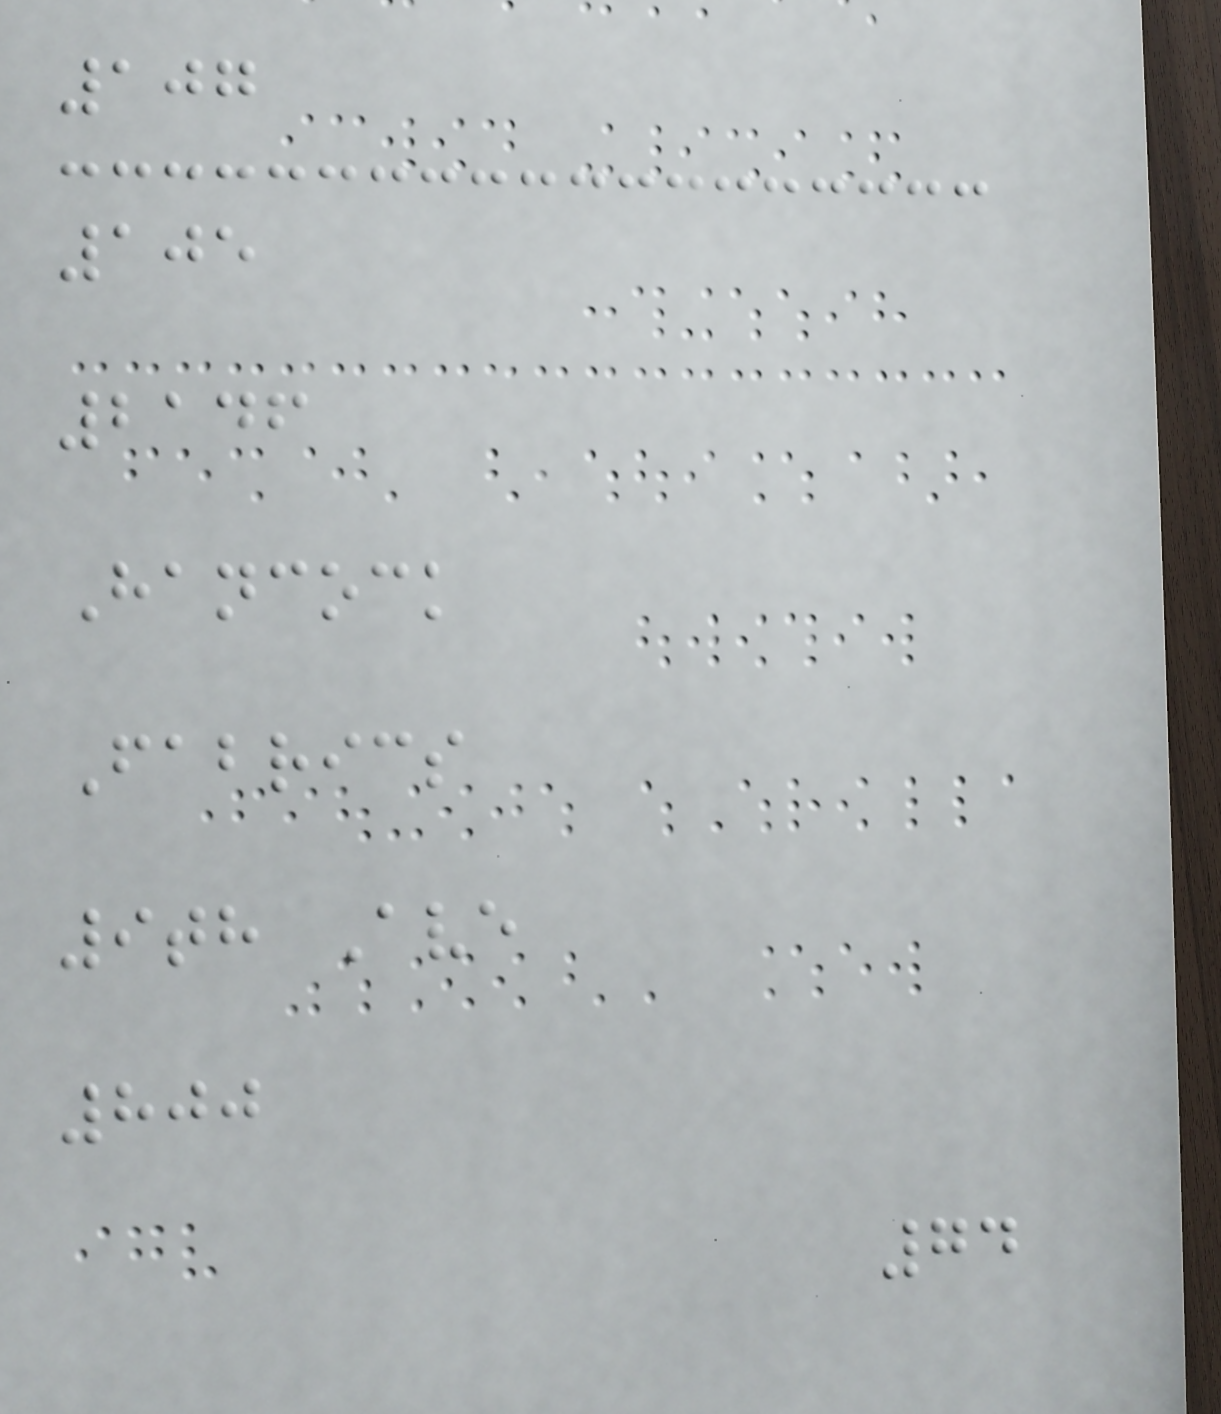107
105
2146
Hancock
Fabrics
9th Ave
800
74
